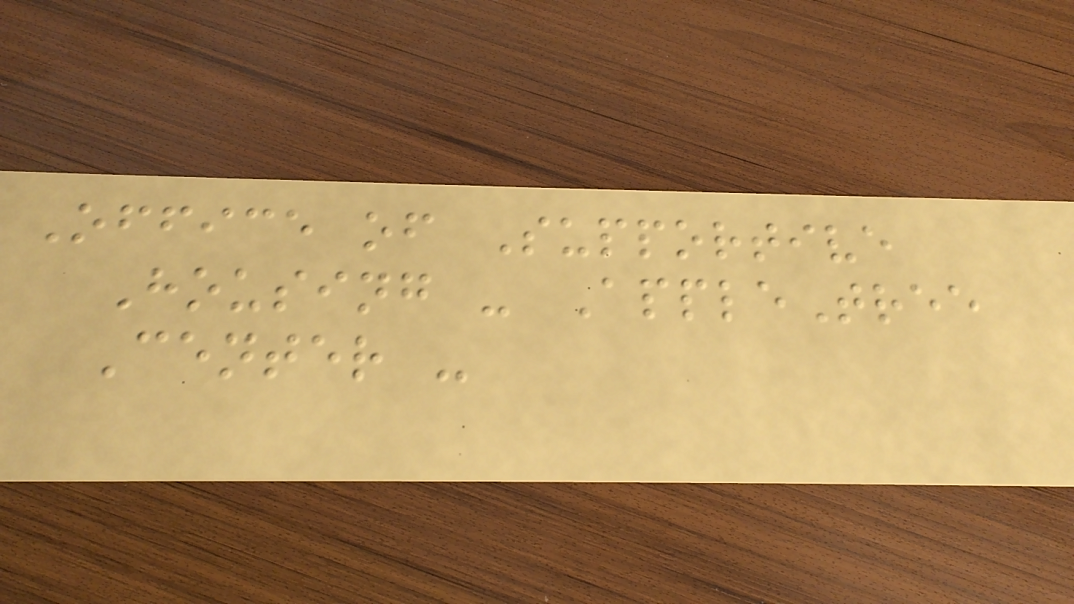Office of Supportive
Housing - AppleTree
Center -
